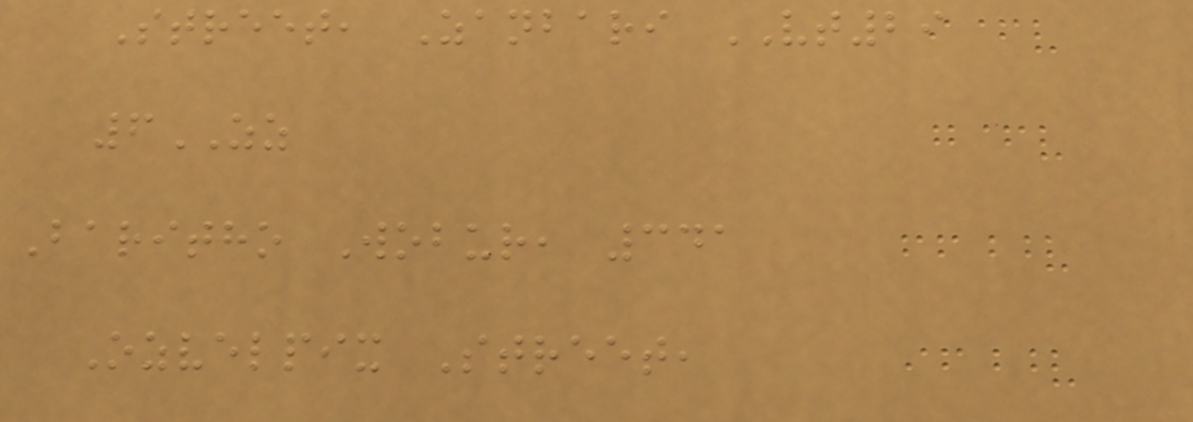Street, Zanbari VT29
6ZZ
Baritho Wobur, 341
Ozvelpix Street,
